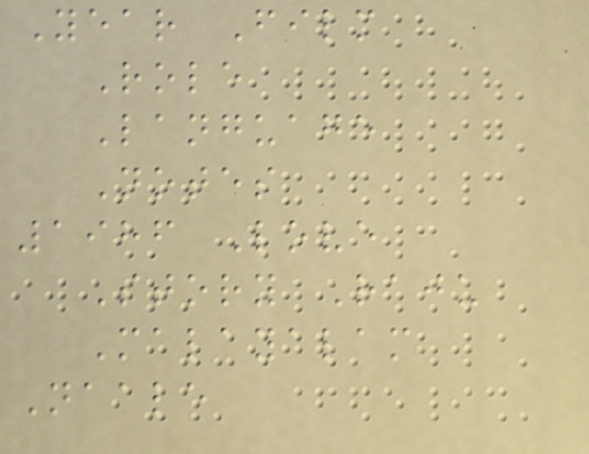Year Film
Role
Language
Notes
1986 Love
Story Raju
Malayalam
Naale
